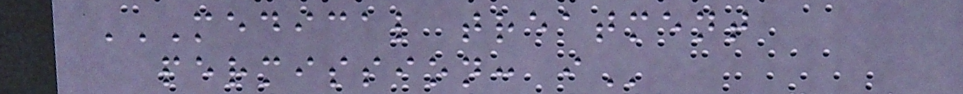MEDICAL TREATMENT
PERMISSION: I
